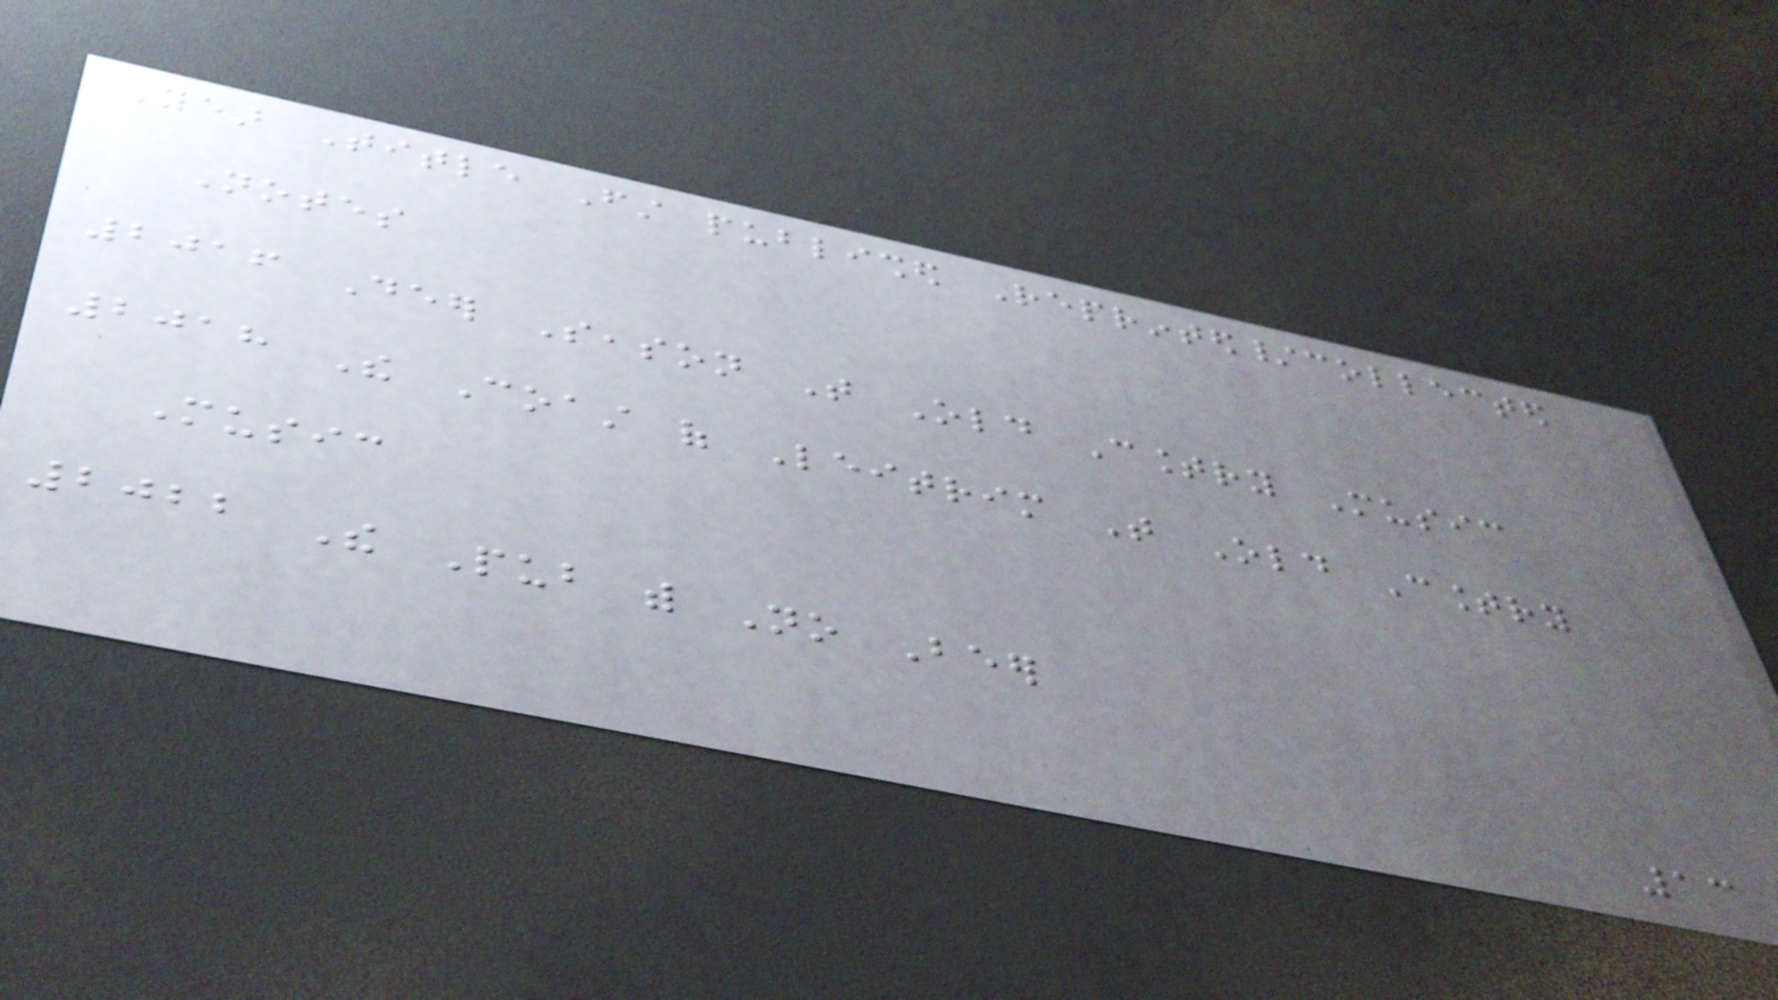Year Title First published Reprinted/collected
Notes
2016 Deer Season That Old Country Music
2018 The Coast of Leitrim That Old Country
Music
2022 The Pub with No Beer
13
